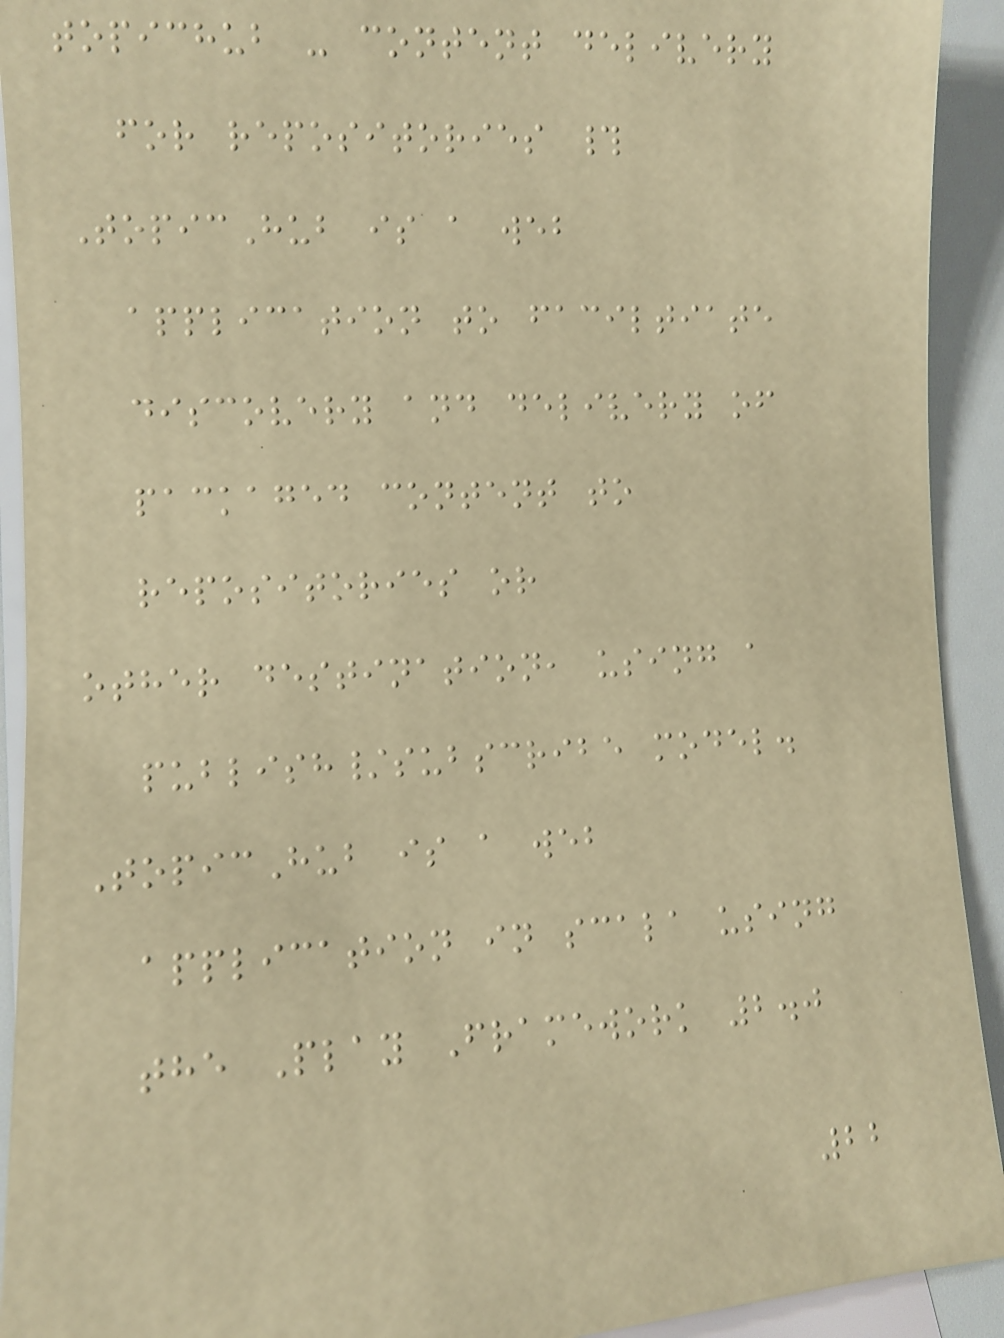topichub - content delivery
for repositories #
TopicHub is a web
application to faciltiate
discovery and delivery of
packaged content to
repositories or
other destination, using a
publish/subscribe model.
TopicHub is a web
application in scala using
the Play Framework 2.0
22
